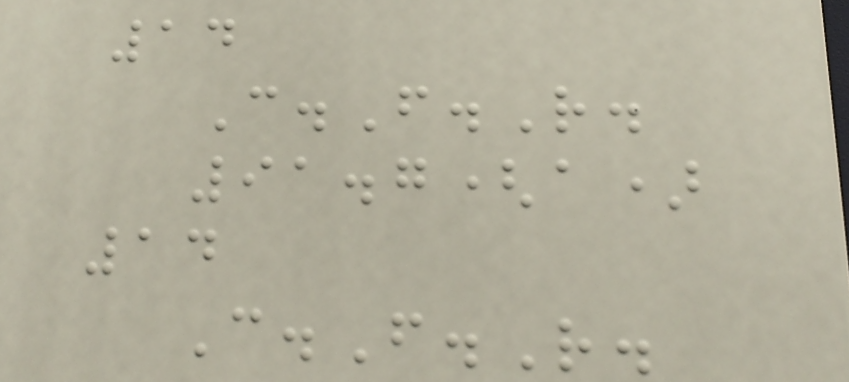14
C.F.R.
91.7(a)
14
C.F.R.
